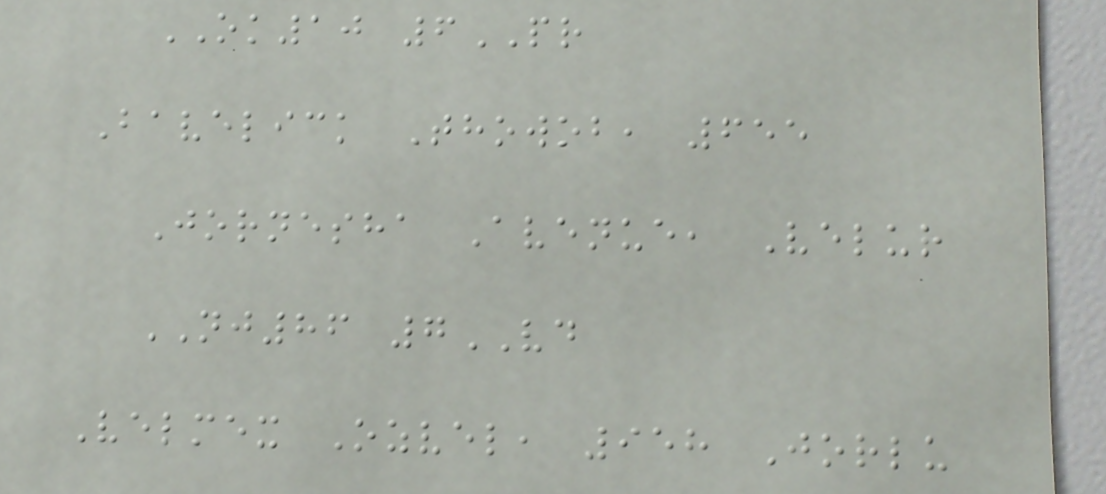OK10 6PR
Bavelick Thowob, 655
Jornesha Avenue, Velur
NJ86 7VD
Velmex Ozvel, 958 Jorlu
